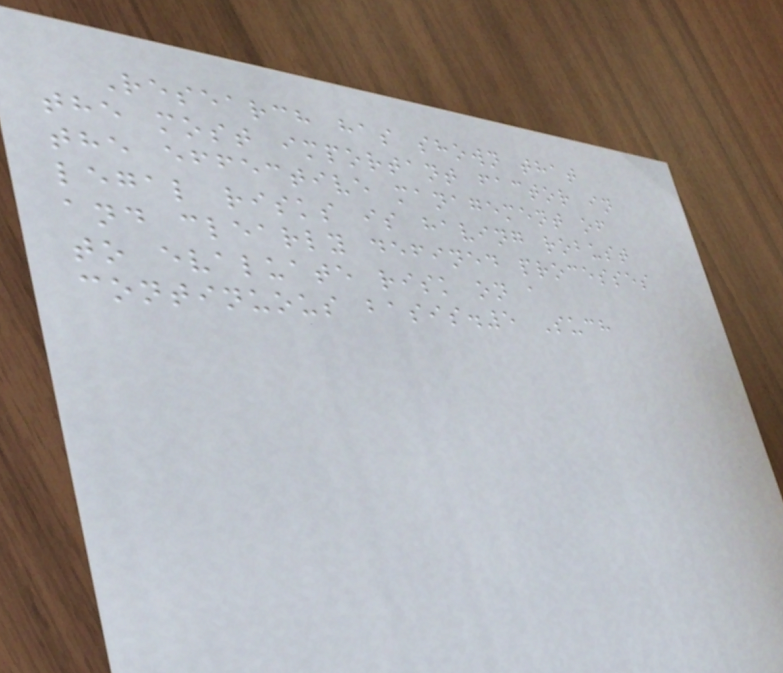Research has shown that
the most important factor in
the effective management of
legal risks is having robust
and clearly defined processes
to evaluate risk on a
continuous basis.5 Such
